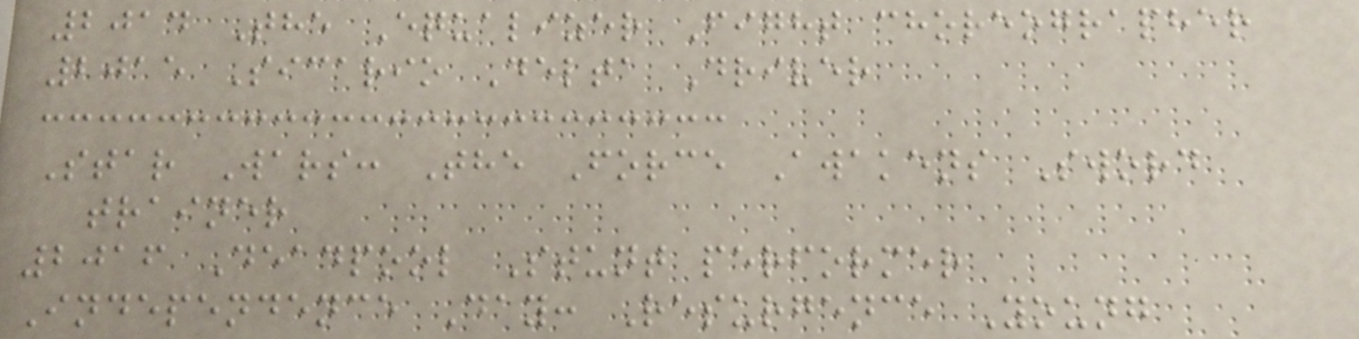2014 The Equalizer Fight choreographer
2015 Sicario Delta Driver
Star Wars: The Force Awakens Sword
trainer
2016 Deadpool Stunt performer
Independence Day: Resurgence Young
